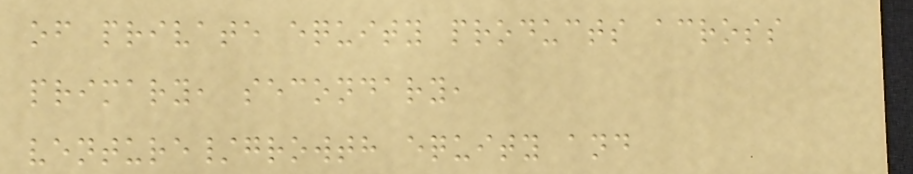of private equity products across
primary, secondary,
venture/growth equity and
